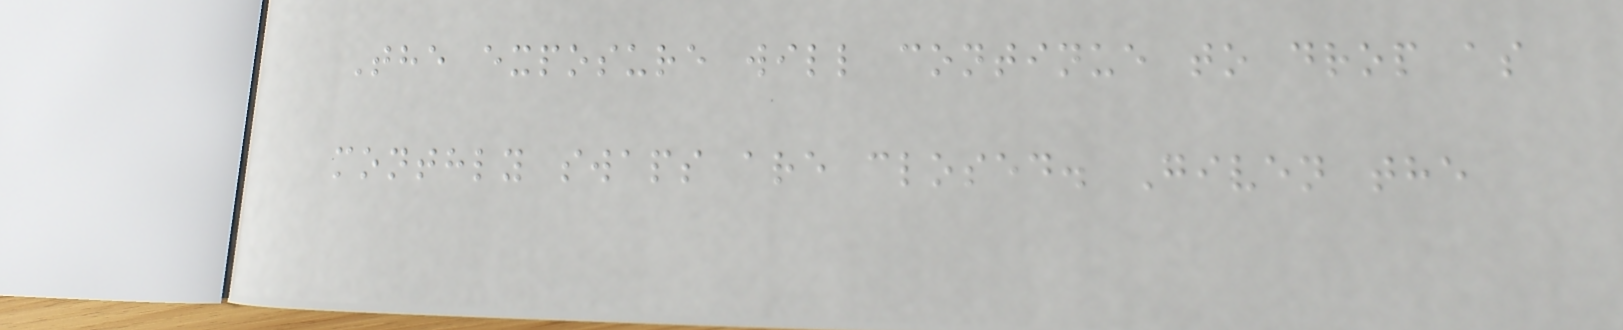The exposure will continue to drop as
monthly swaps are closed. Given the
